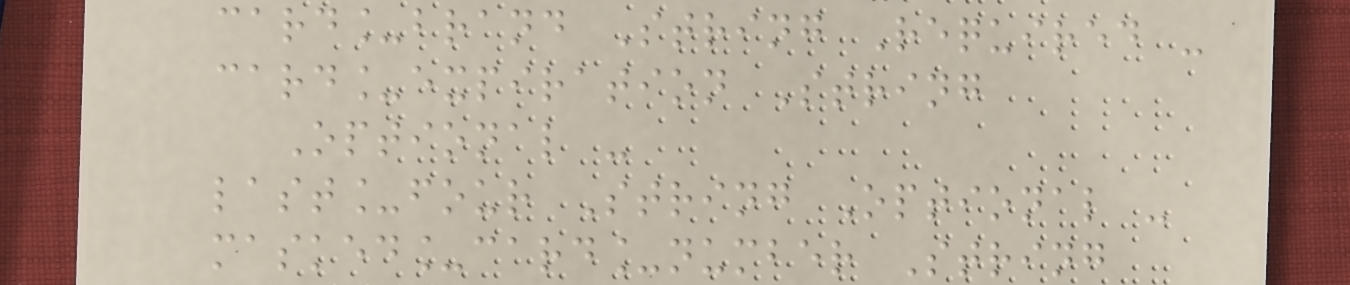card_brand String Required -
card_expiration String
Optional -
last_four String Optional -
masked_card_number String
